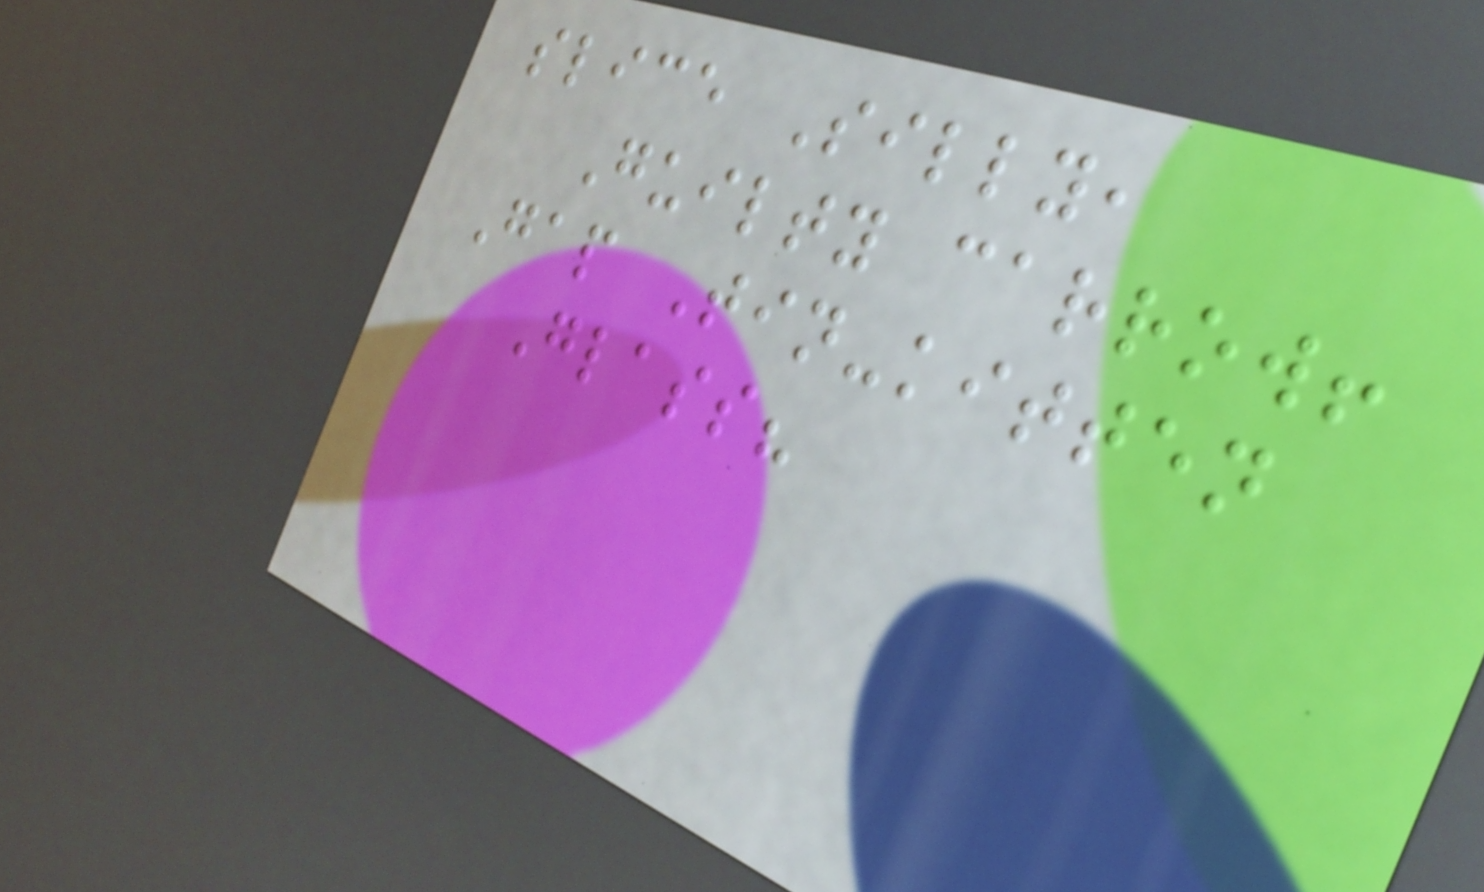slice Silly,
Guilty carrow!
Gap Tin-kitten
Glass?
